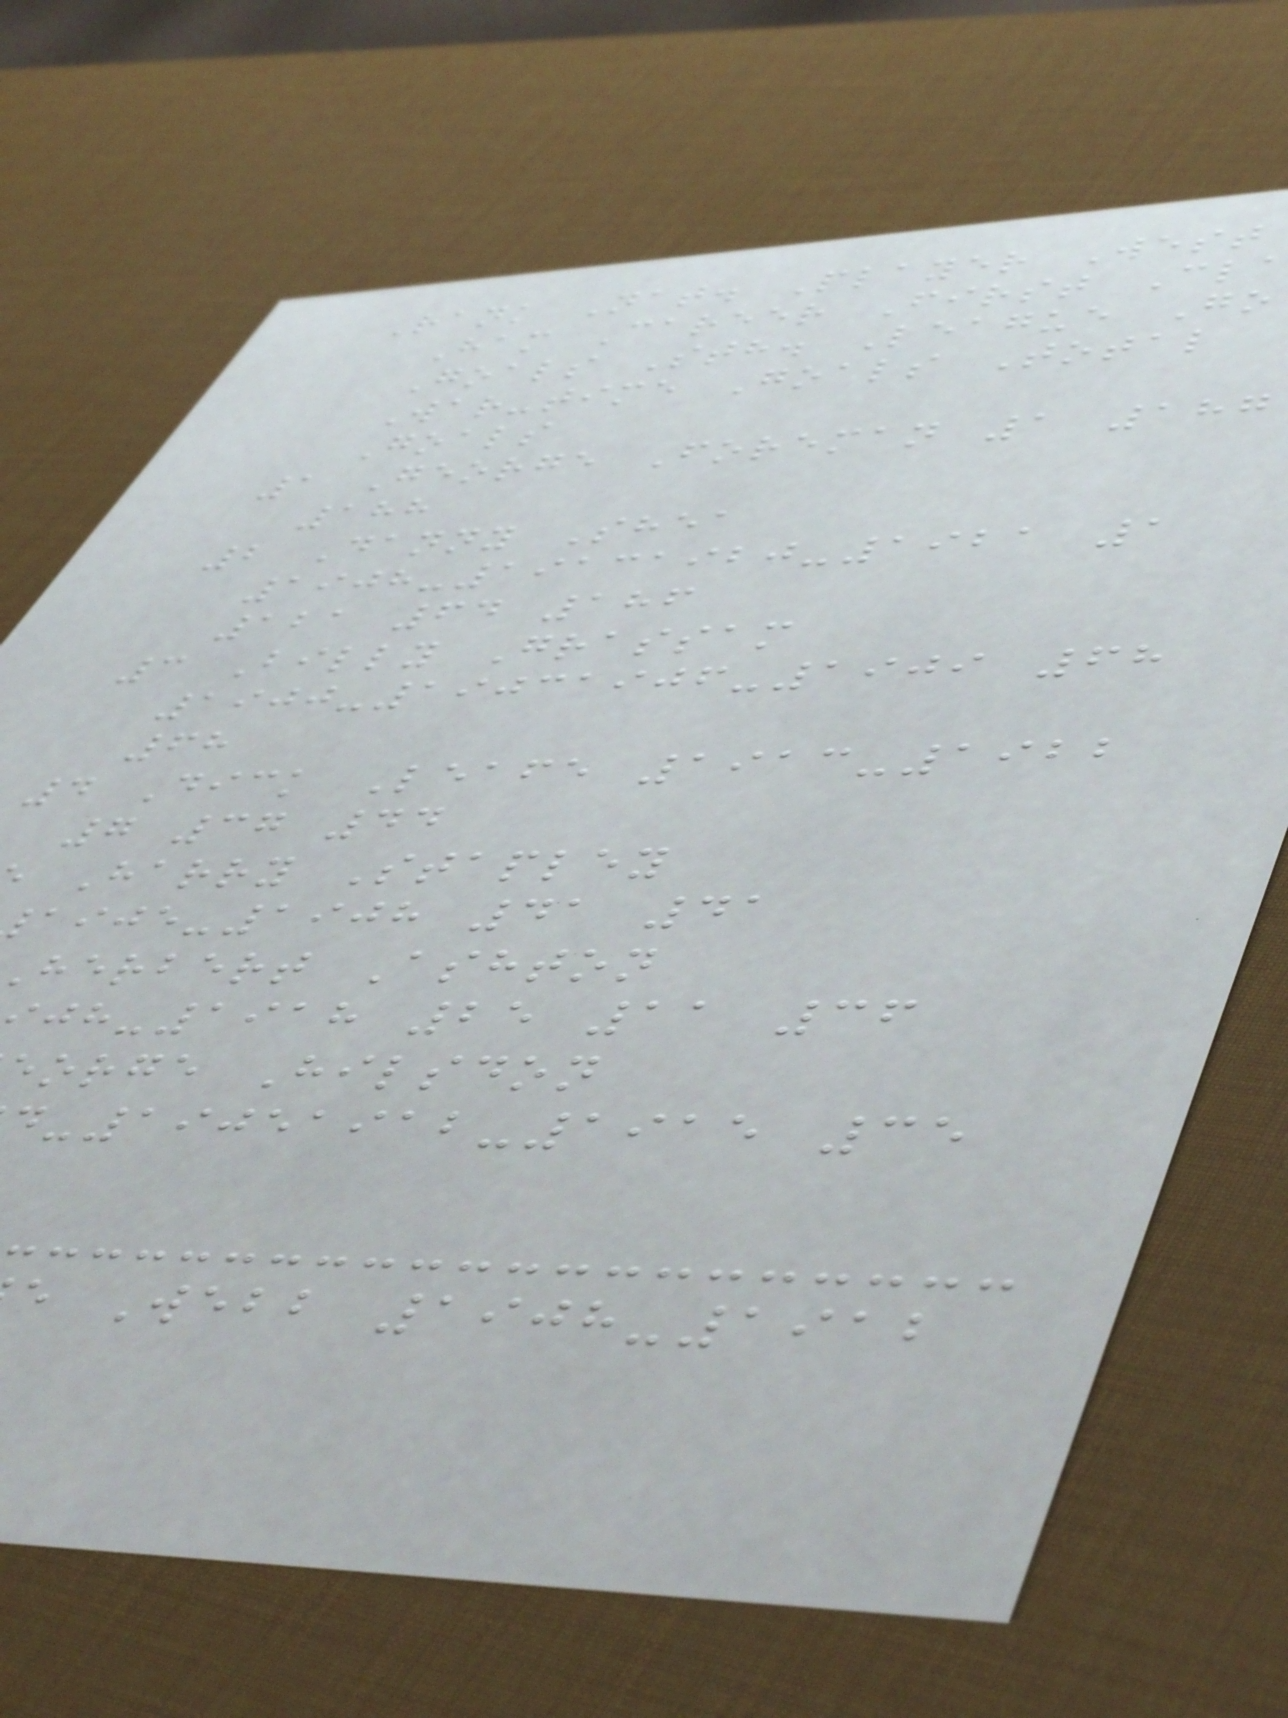Rank Nat. Player West
Ham Career First Cl
Goals Sth. League Go
War-time Goals Total
Goals
1 George Foreman 1 187
188
2 Danny Shea
1908-19131920-1921 1
121 64 186
3 Billy Grassam
1900-19031906-1909 68
68
4 Dick Leafe 1913-1922
7 37 44
Harry Stapley
-1908 41 41
herbert Ashton
-1918 25 11 36
orge Hilsdon
-19051912-1915 35
e Webb 1908-1912
